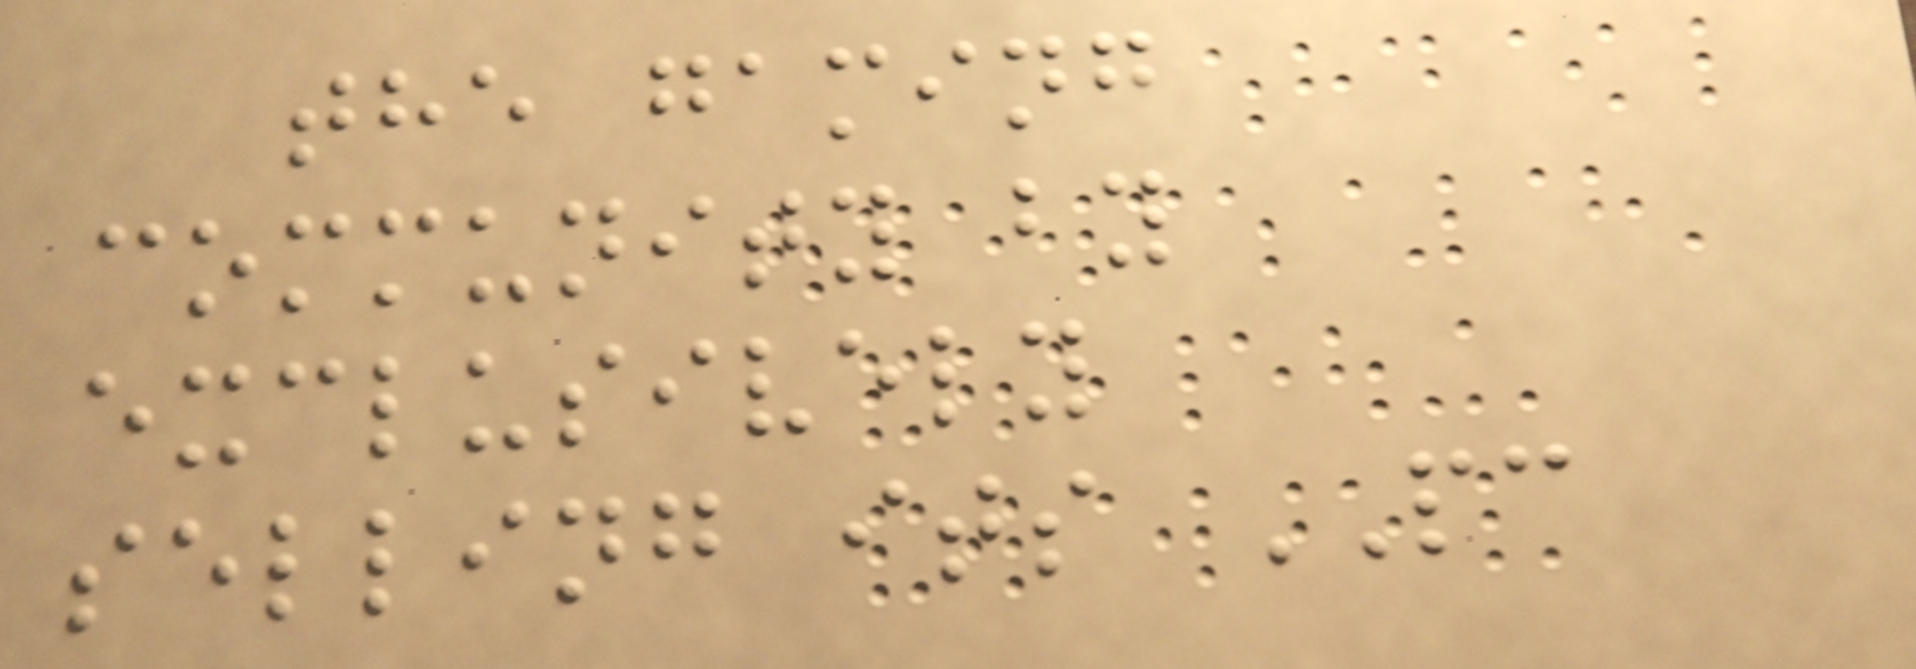the gaming
community by
exclusively
selling its PC
